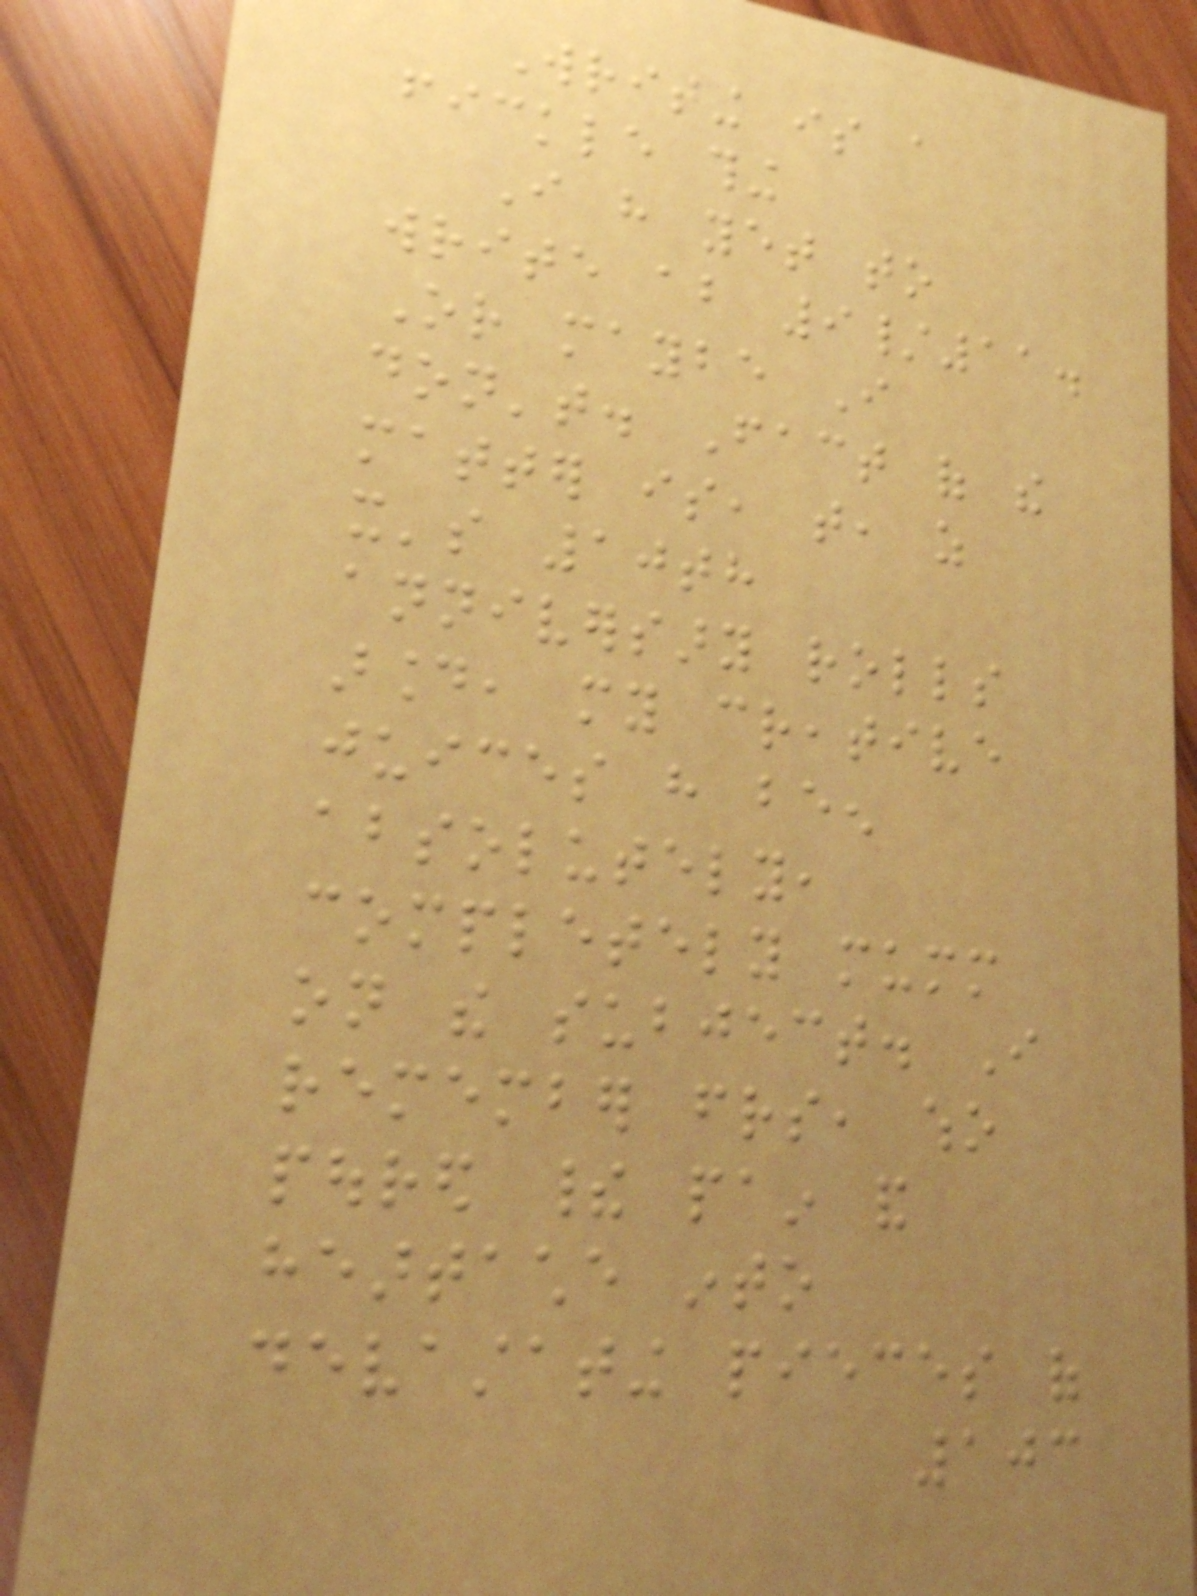Writing is a
fickle thing
I have yet to
write about 9/11.
Or maybe I
don't. Fact of the
matter is, that, as
it's 10th
anniversary rolls
around, my creative
juices have been
absolutely,
completely mumm
on the subject. I
remember friends, who
poured their pain and
heartache into
devastating pieces of
103
